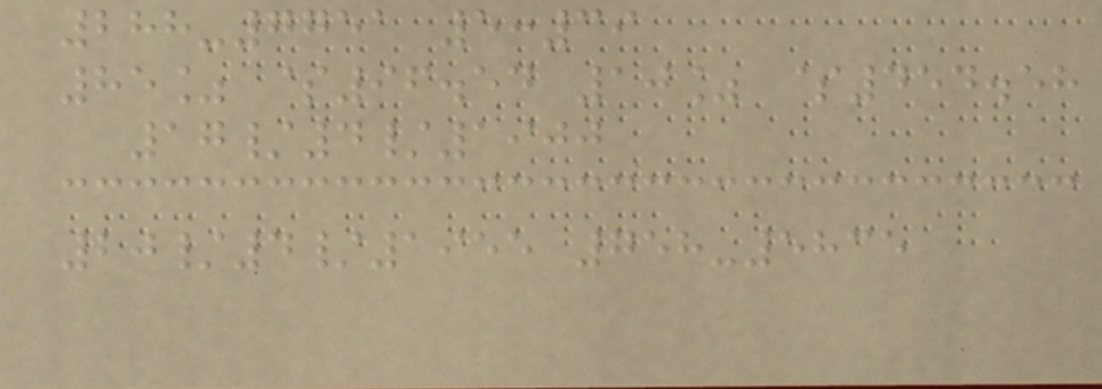288-7751 5:39
85% $96.54 10% $454.58
17/4/1900
20/4/1955 758-5835
